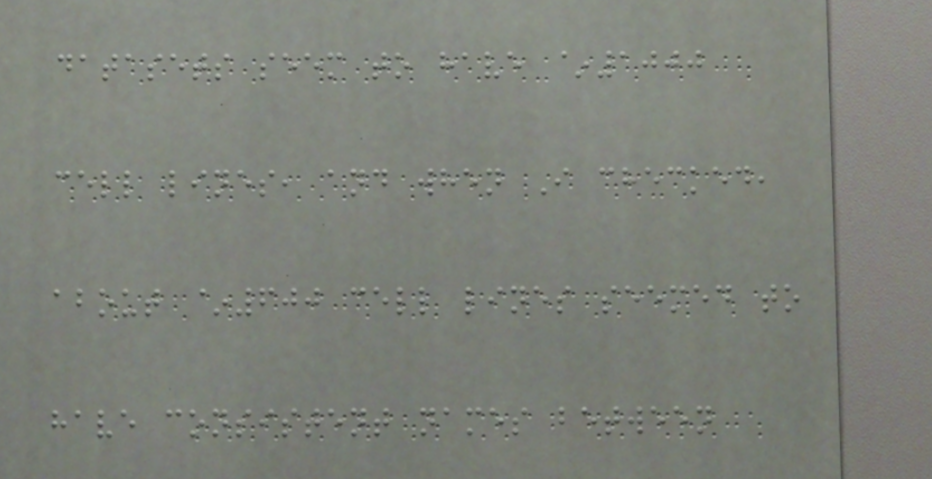datasets seem to have ~1000
cell lines, and when I checked,
about ~600 cell lines seemed to
have consistent names between
